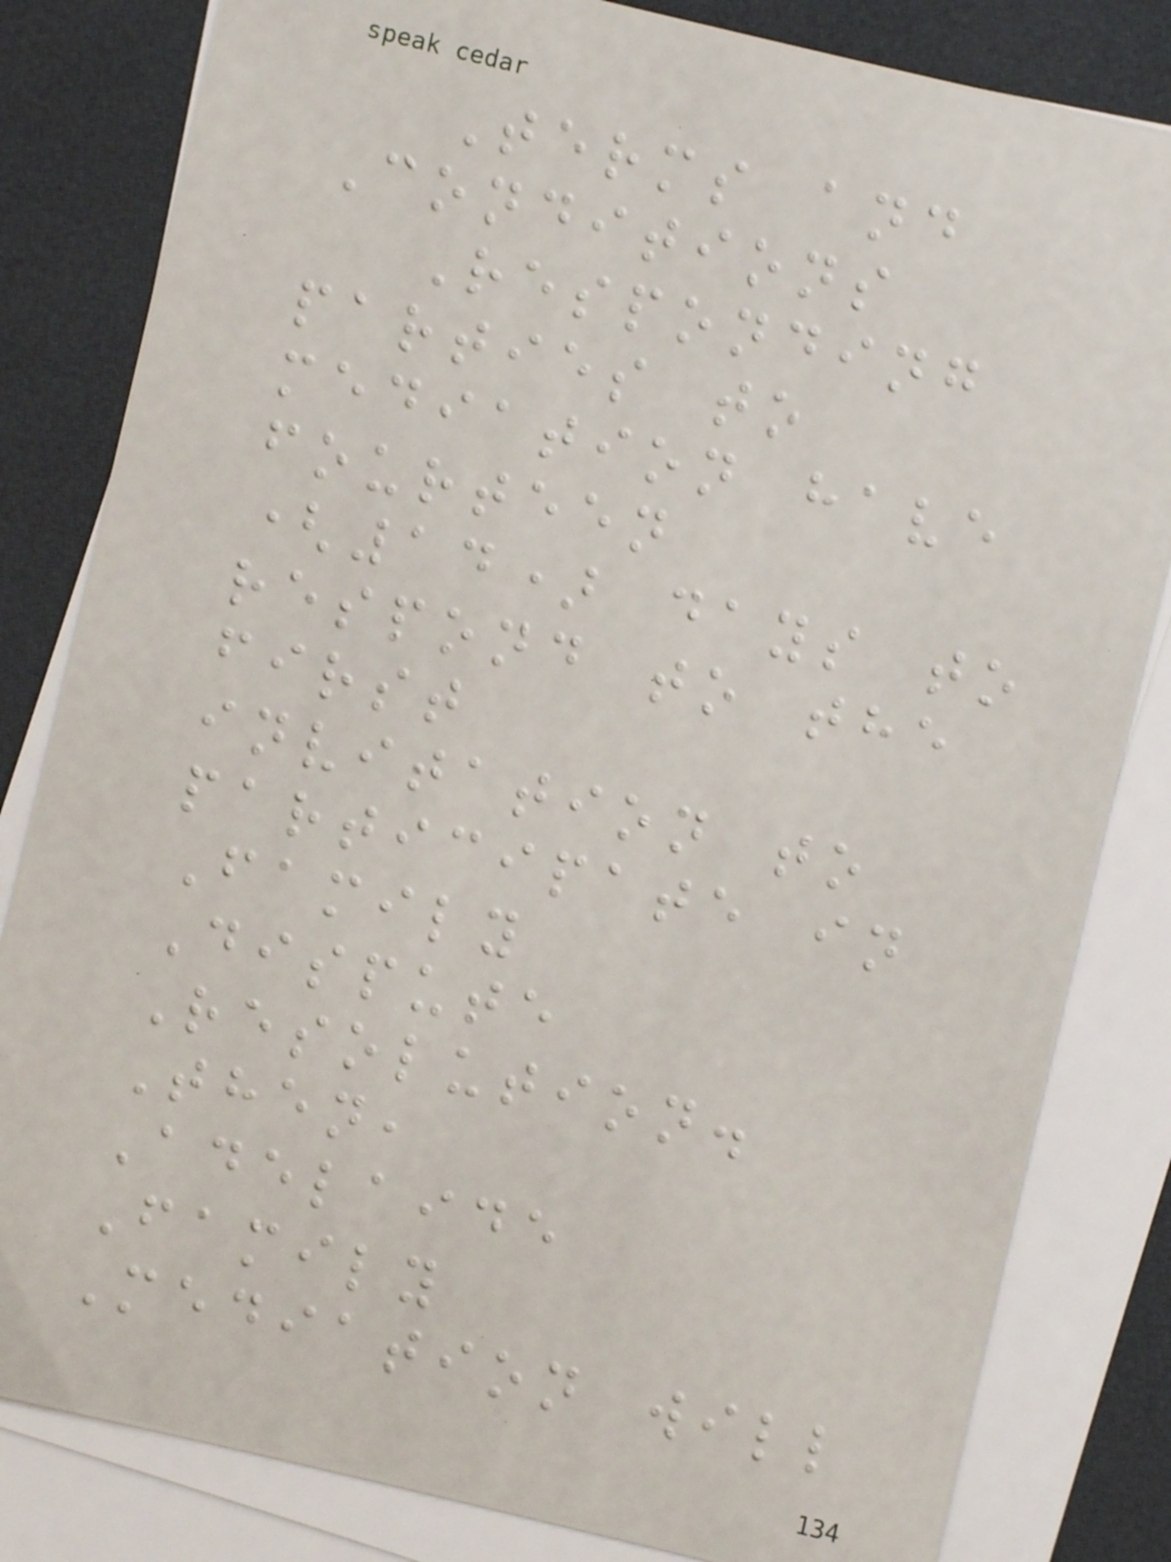Terms and
Conditions
Responding
parties to
mediation have
fourteen
(14) days to
respond to the
first
invitation to
participate in
Family
Dispute
Resolution.
Then,
Adelaide
Family
Mediation will
